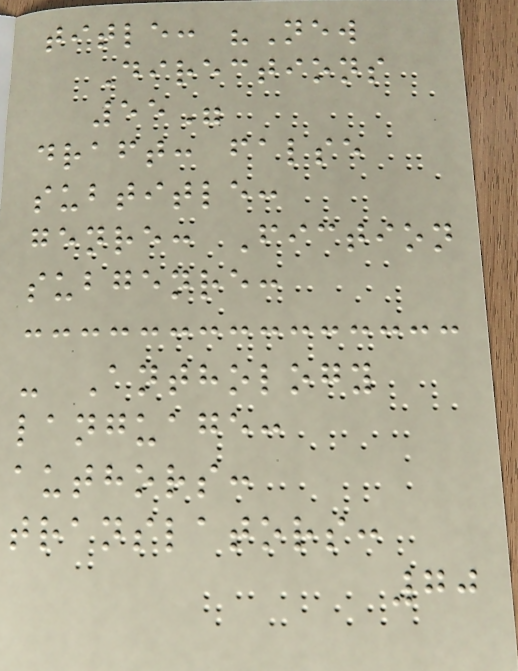title: "New
Directions
55"
draft: false
subtitle:
genre: Fiction
subgenre:
- Anthology
language:
authors:
translators:
70
